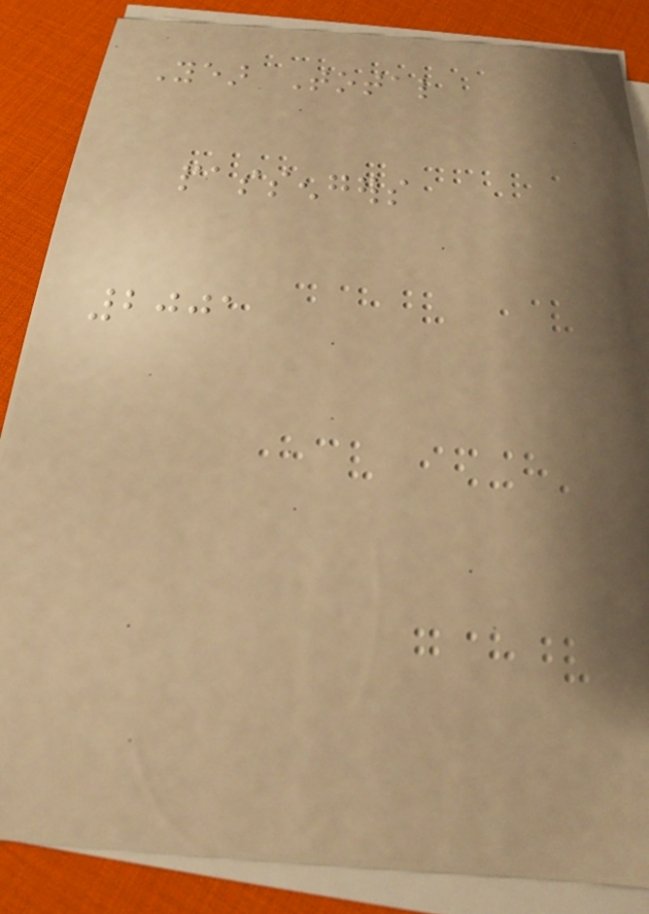Year Total
passengers
2001
